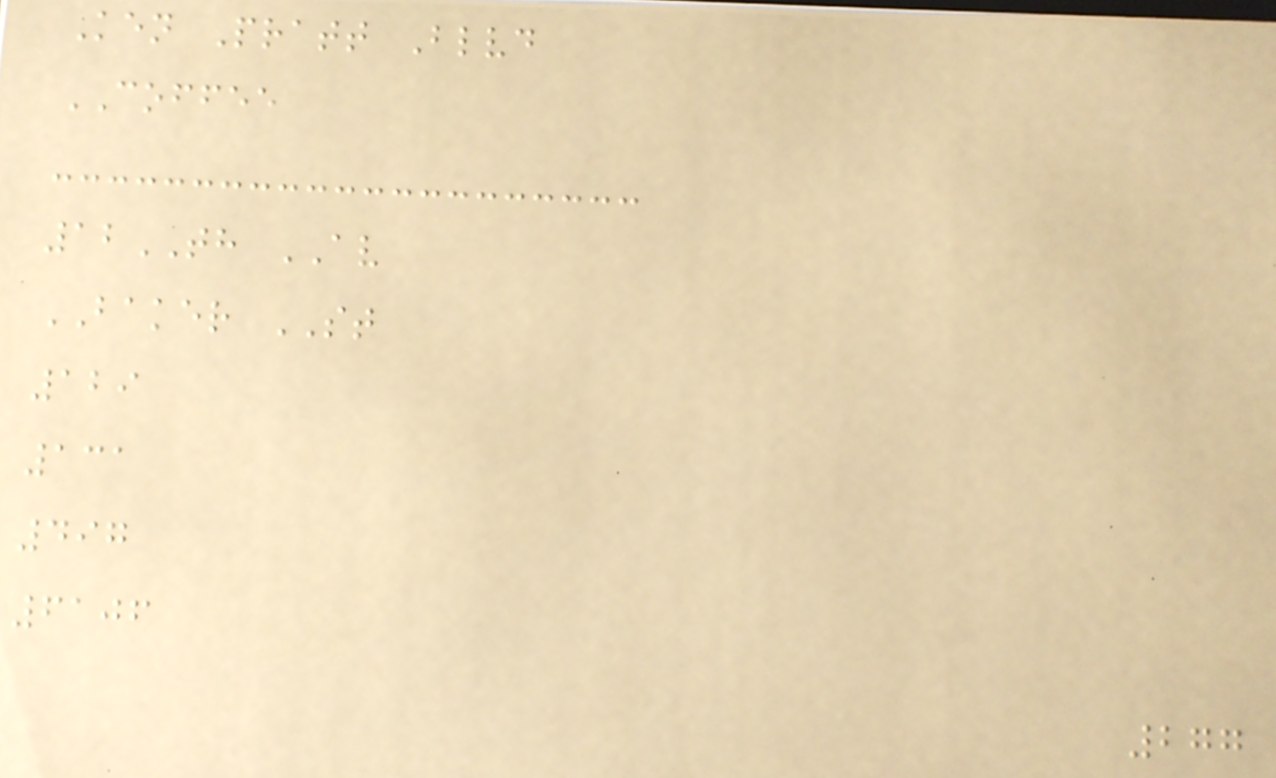Ken Pratt Blvd
COFFEE
12TH AV
BAKER ST
129
131
497
6106
277
